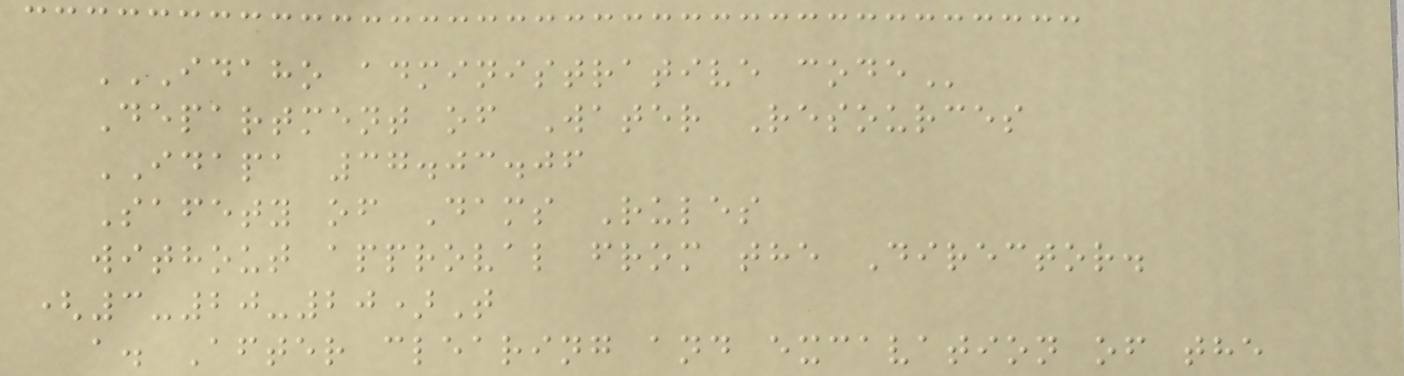IDAHO ADMINISTRATIVE CODE
Department of Water Resources
IDAPA 37.03.06
Safety of Dams Rules
without approval from the Director.
(3-20-20)T
a. After clearing and excavation of the
